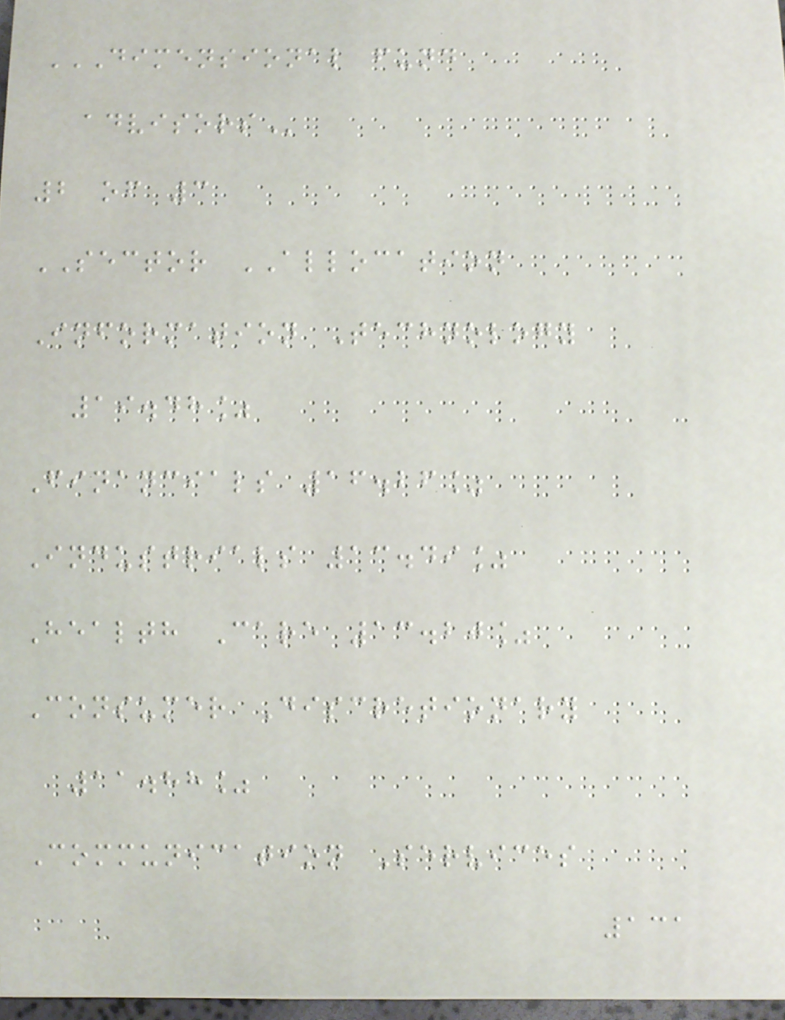DIMENSIONAL FUND
ADVISORS
2 of 3
SECTOR ALLOCATION
Information Technology
19.48%
Financials 16.26%
Industrials 13.49%
Health Care 13.20%
Consumer Discretionary
11.88%
Communication Services
131
